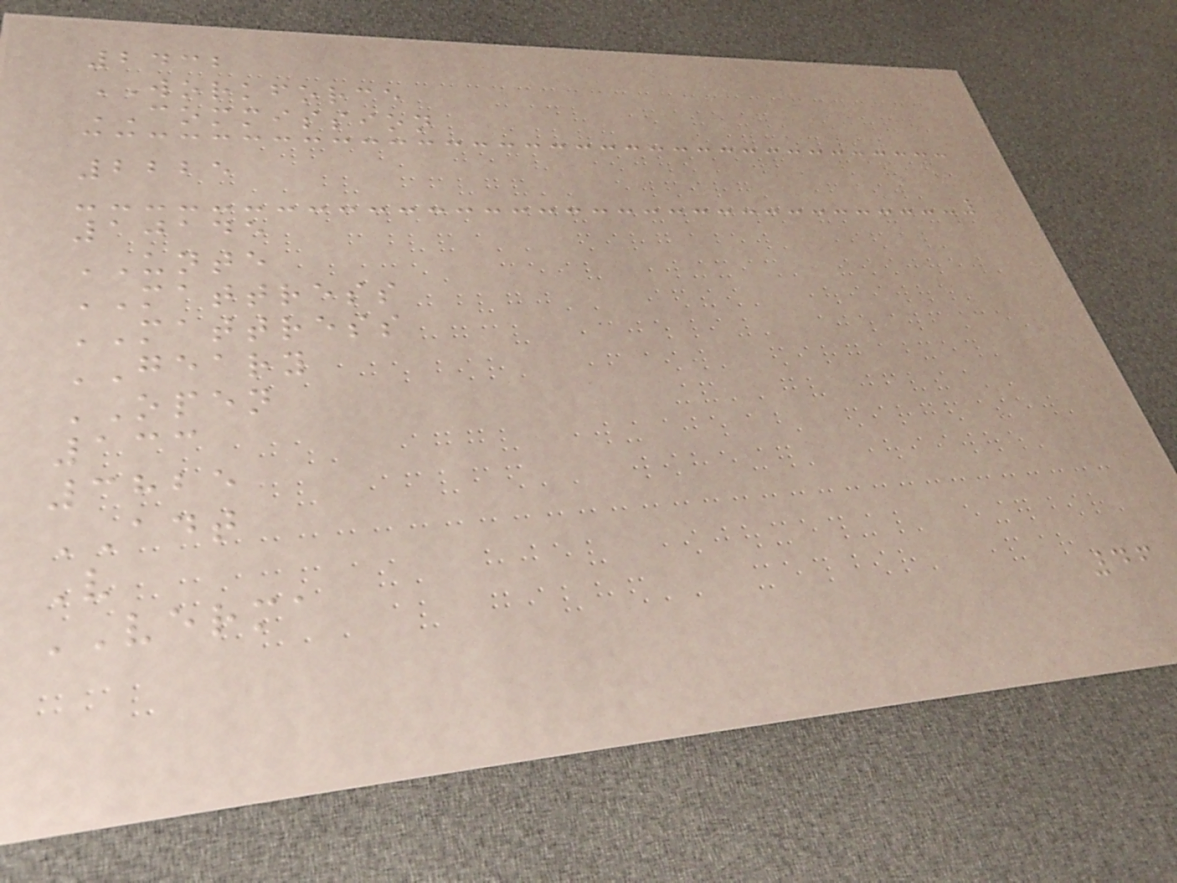2432
WORKFORCE
COMMISSION
2225
10145
UNTE
MATTRESS
MATTRESS
GEARY
OPEN
133
3825
ADT
V
VERMA
46
